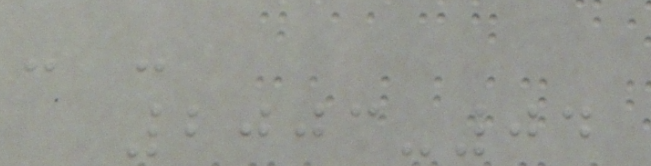- -
2003-04
